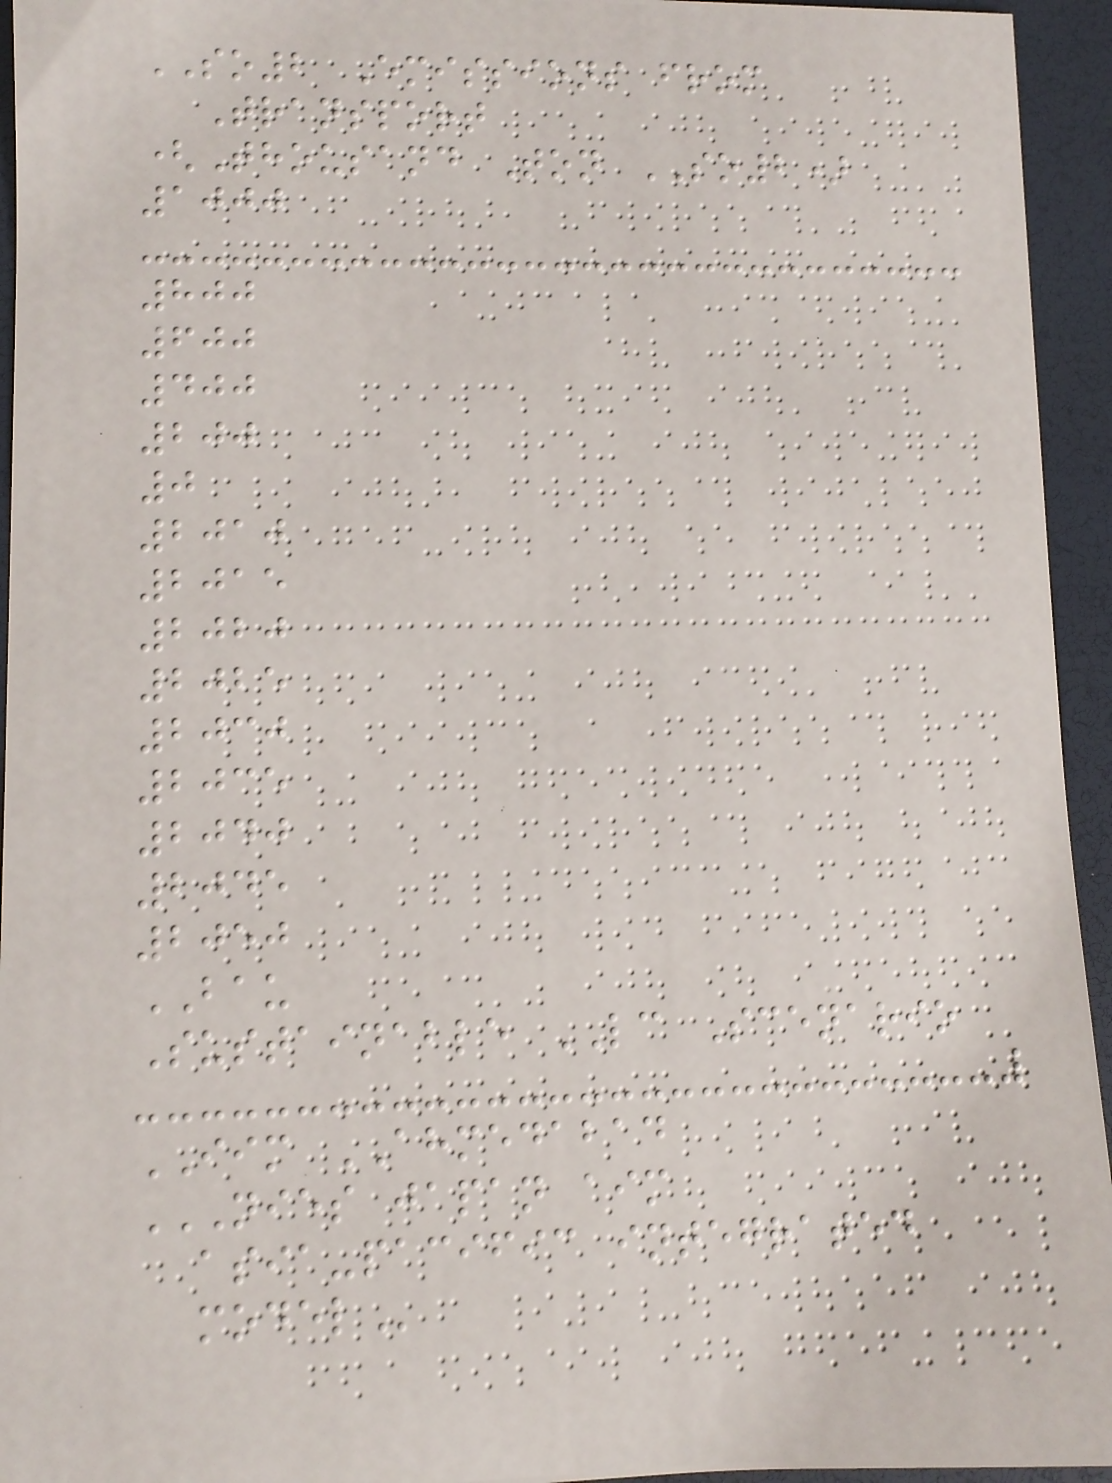SO2 Emissions from
Transport
(Thousand Ton SO2)
1000
800
600
400
200
0
2010
2015
2020
2025
2030
2035
2040
2045
2050
BAU
Sustainable LC Scenario
IIM AHMEDABAD
NIES JAPAN AIM
ASIA-PACIFIC INTEGRATED
MODEL
